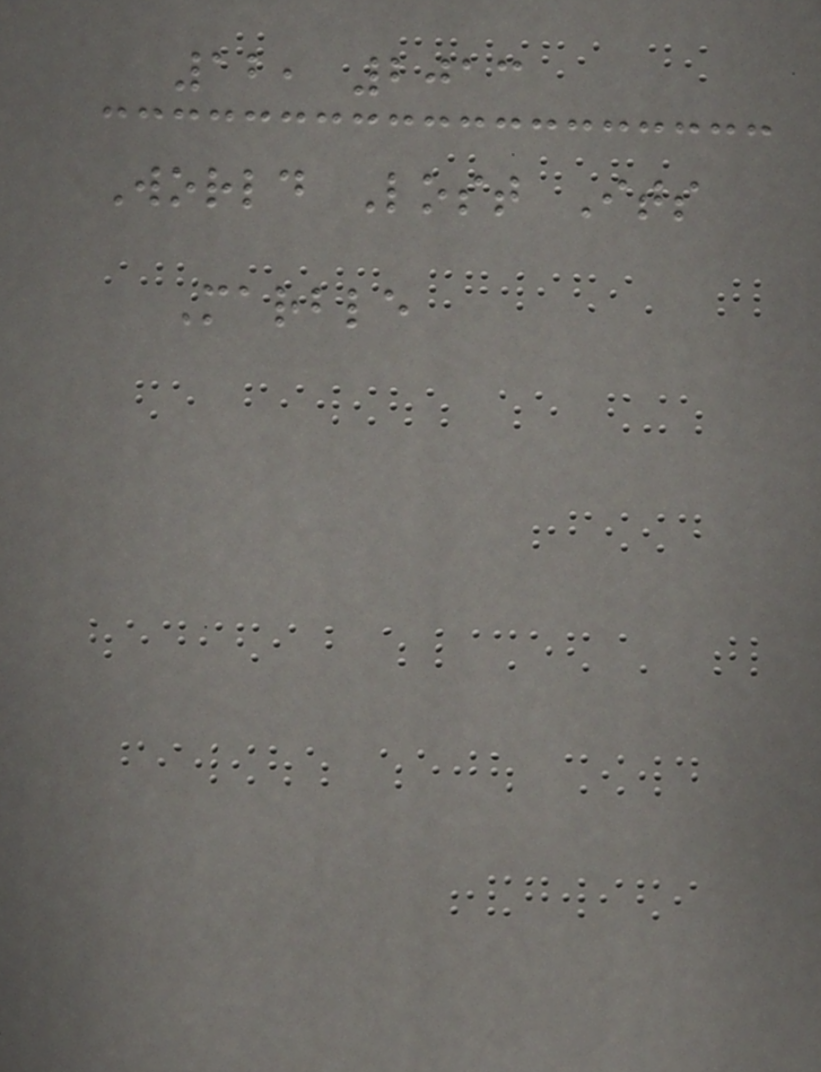12, 2013
World Lost Its
Marble
